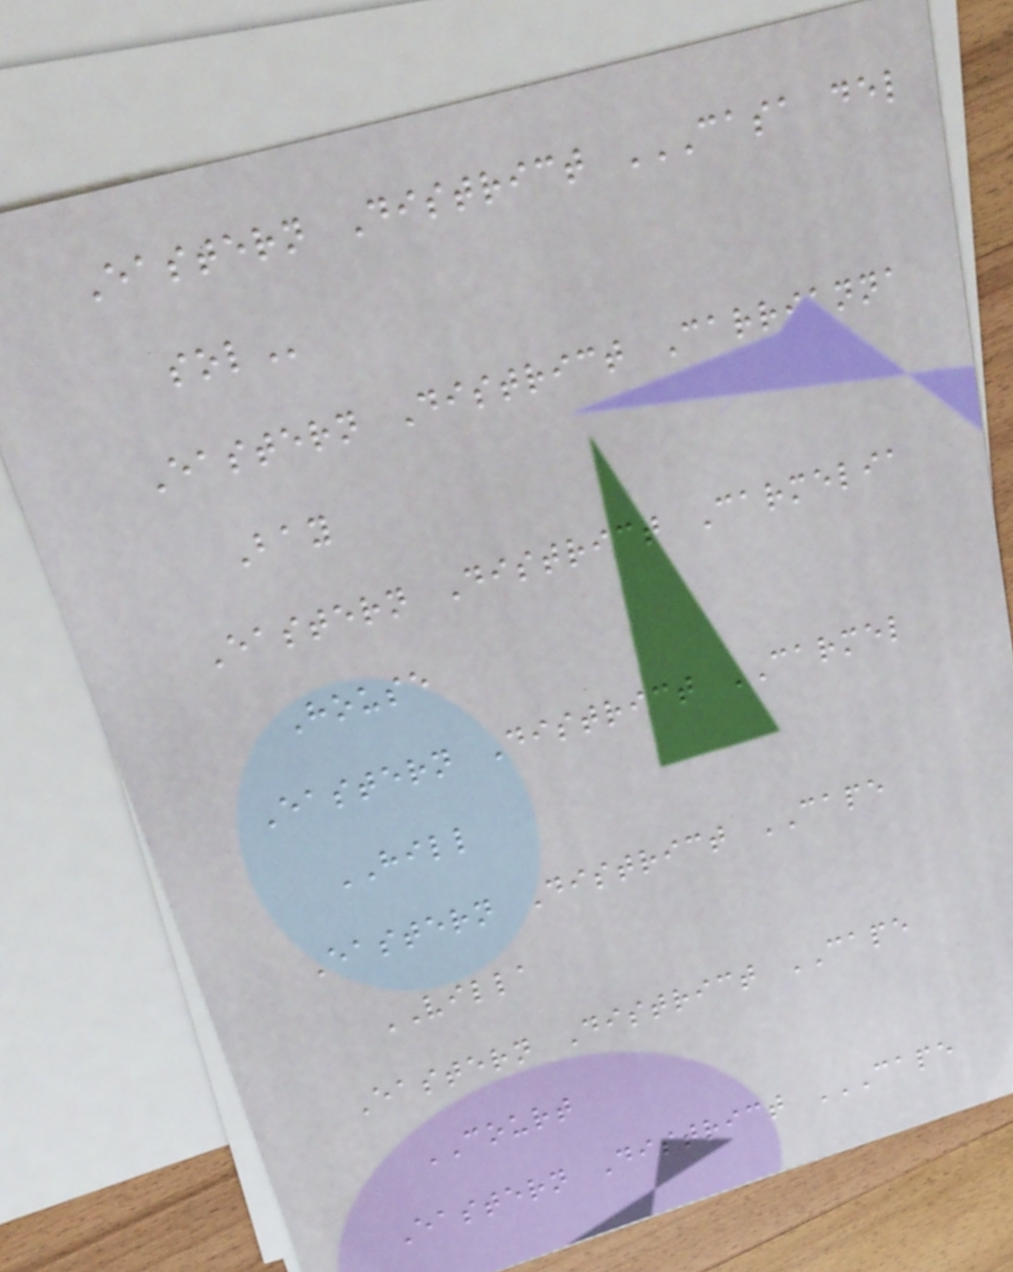Eastern District CASA DEL
SOL
Eastern District Carrianna
Bay
Eastern District Carmelia
House
Eastern District CARMEL
HILL
Eastern District CAPE
VILLA
Eastern District CAPE
COURT
Eastern District CAPE
